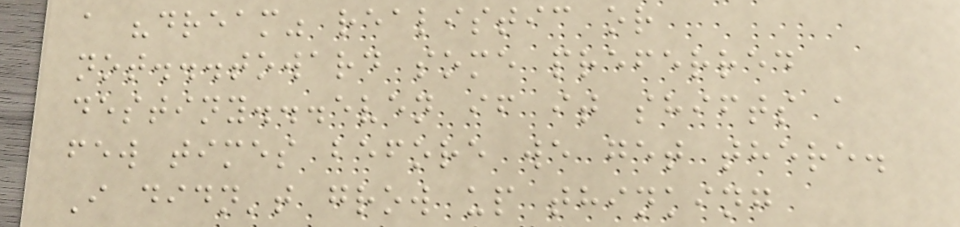a "dream" realistic or
not...toward some preferred
destiny...even if it shifts a
few times before we get there.
I didn't grow up thinking
